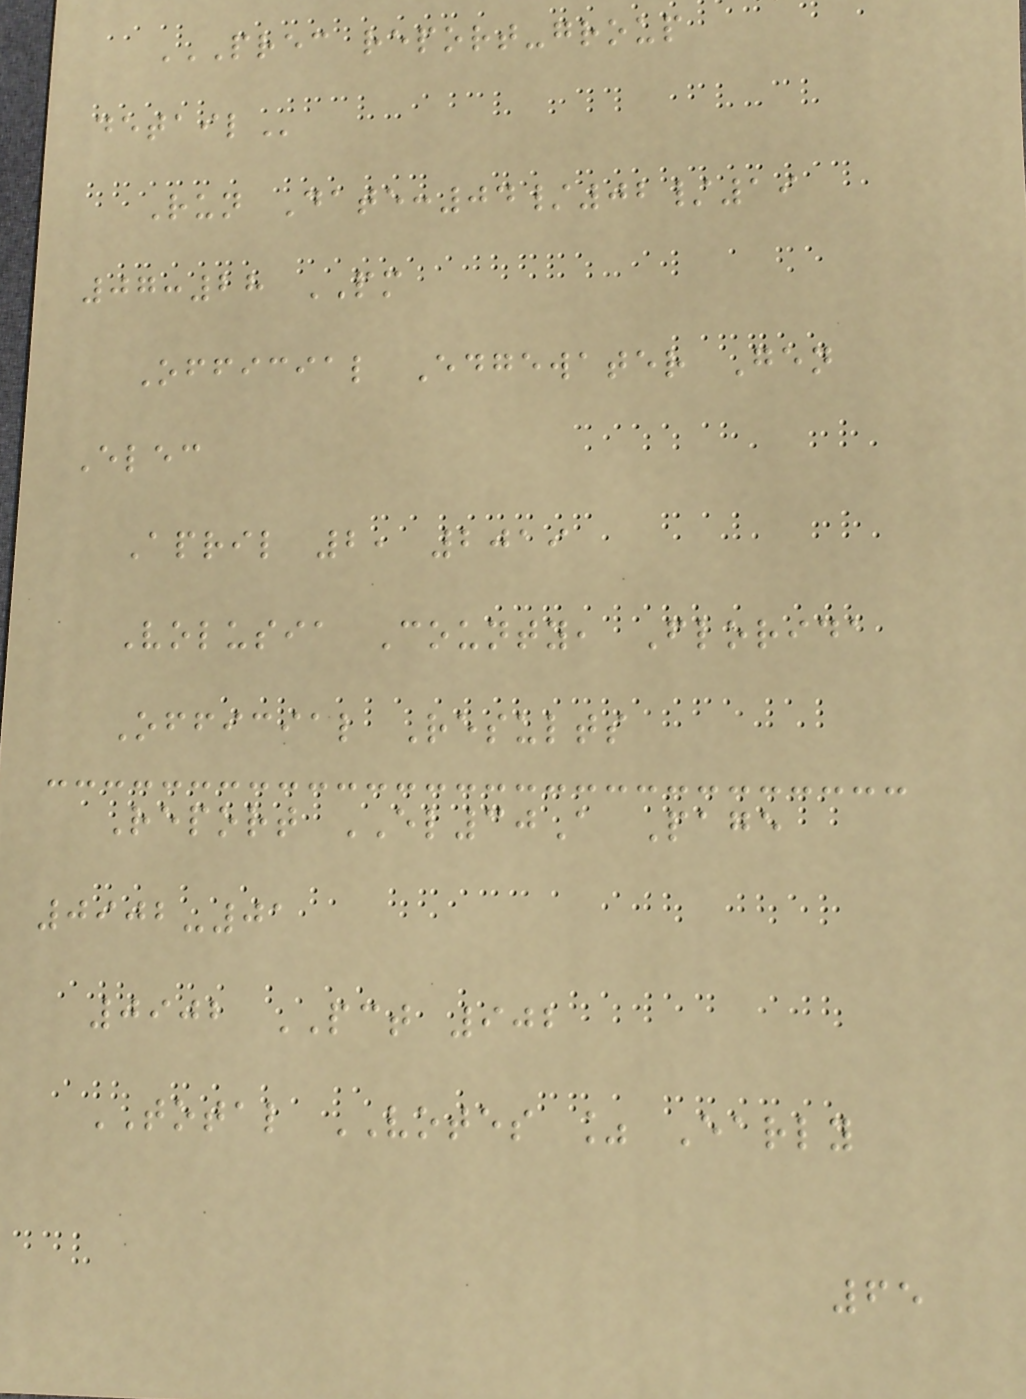PREC REPORT-GROUP
DETAIL
Run Date:04/02/19
07:28 PM
Official Edgewater Gen
Elec
April 2, 2019
Volusia County, Florida
Official Results
Report EL30A Page
0902-01
0902 PCT 902
TOTAL VOTES % Early
65
